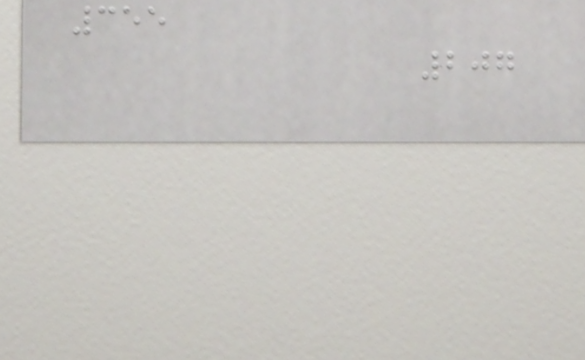355
207
